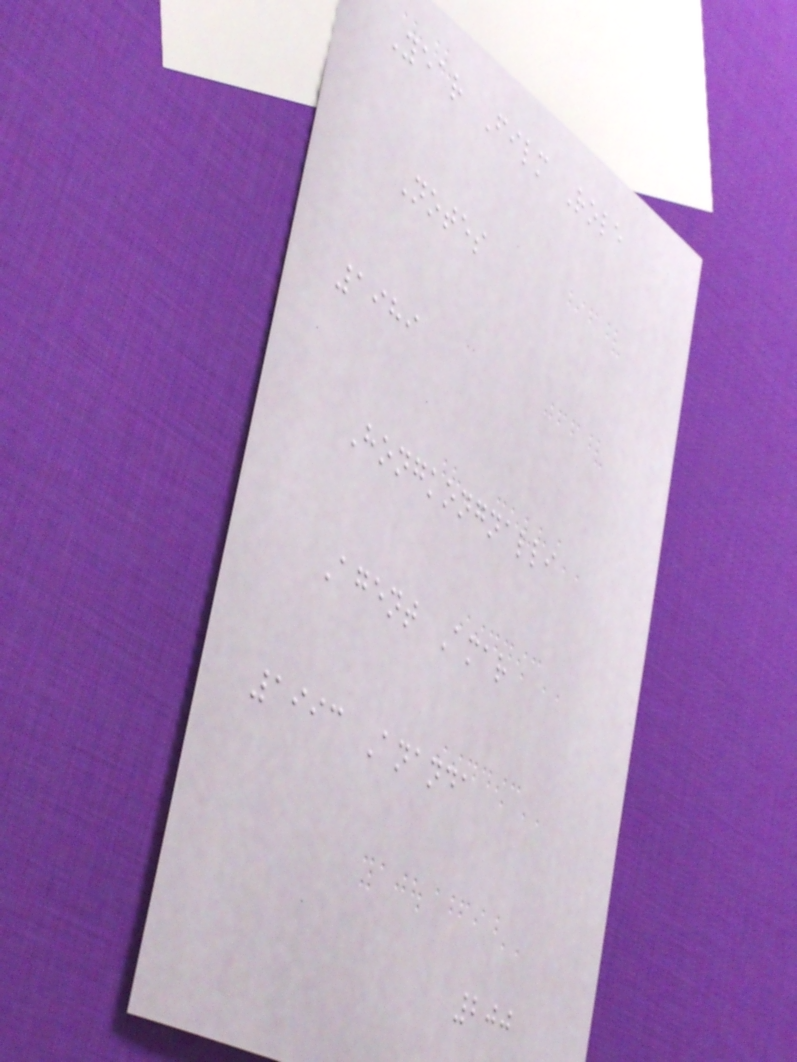Year Film Role
Notes
1989
Hongkongnalli
Agent Amar
1993 Ananda
200
